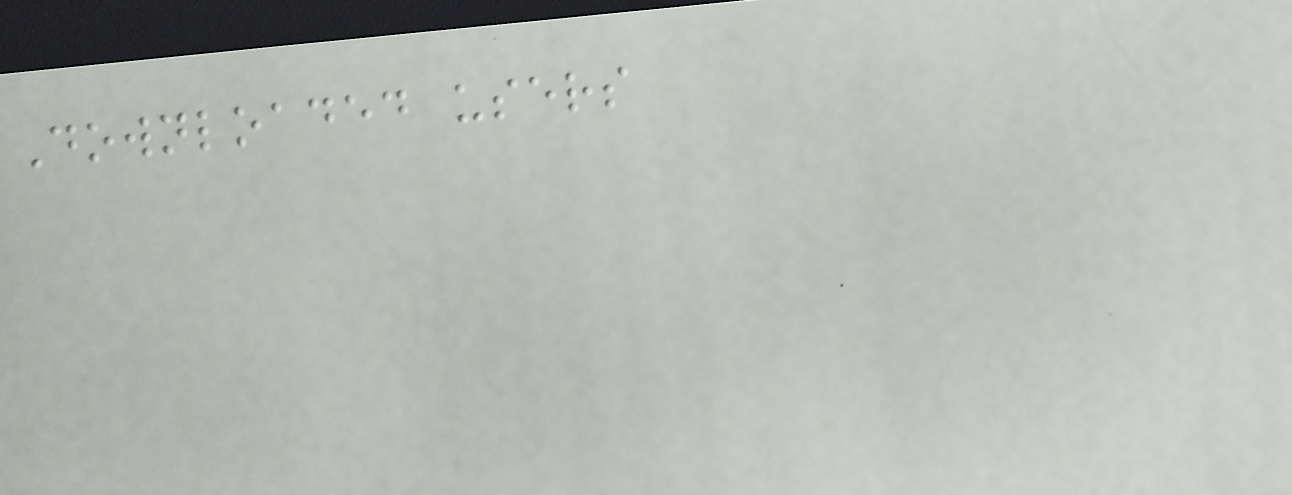Downloaded users
